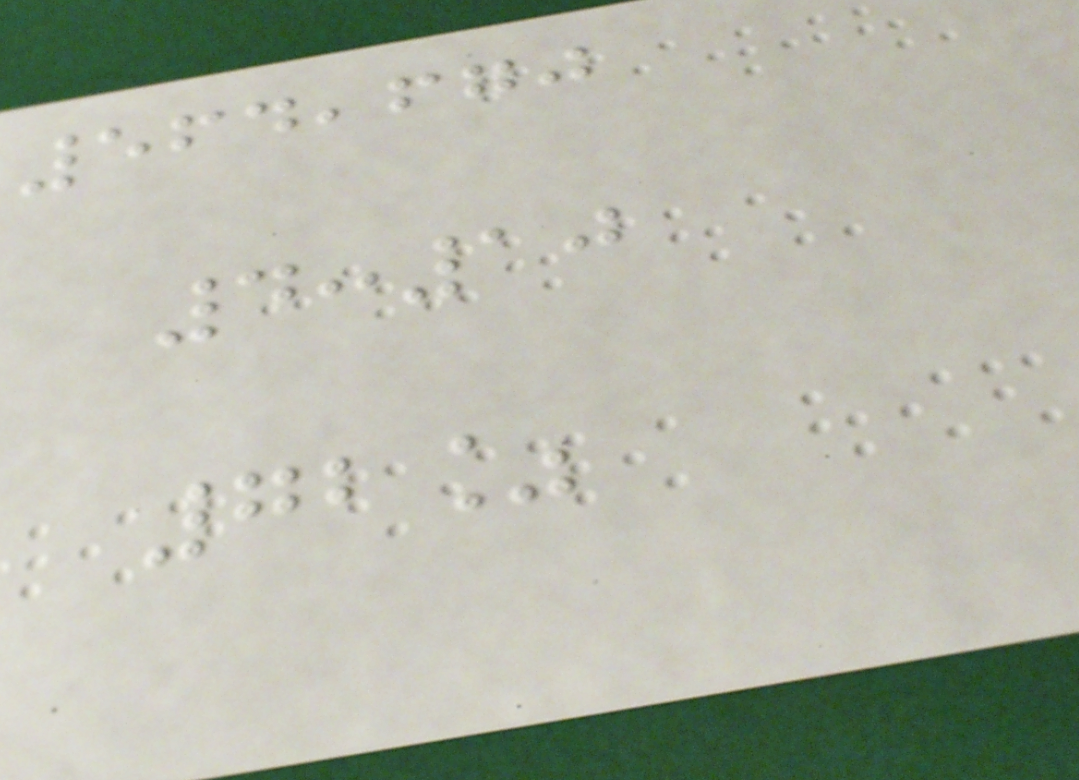564,670
4:10
72%
